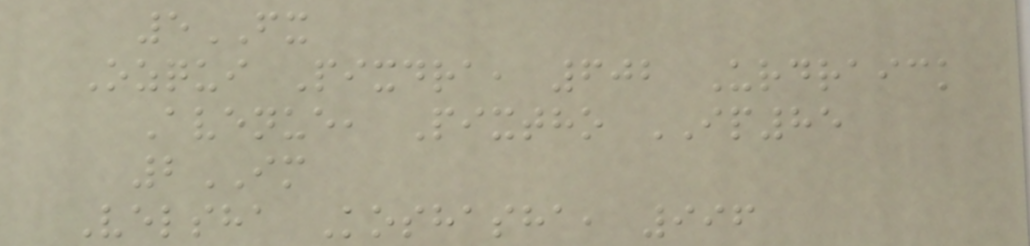5FX
Ozqui Pixdra, 602 Urdraick
Avenue, Pixtho IP85
2IM
Velsha Koshasha, 996
